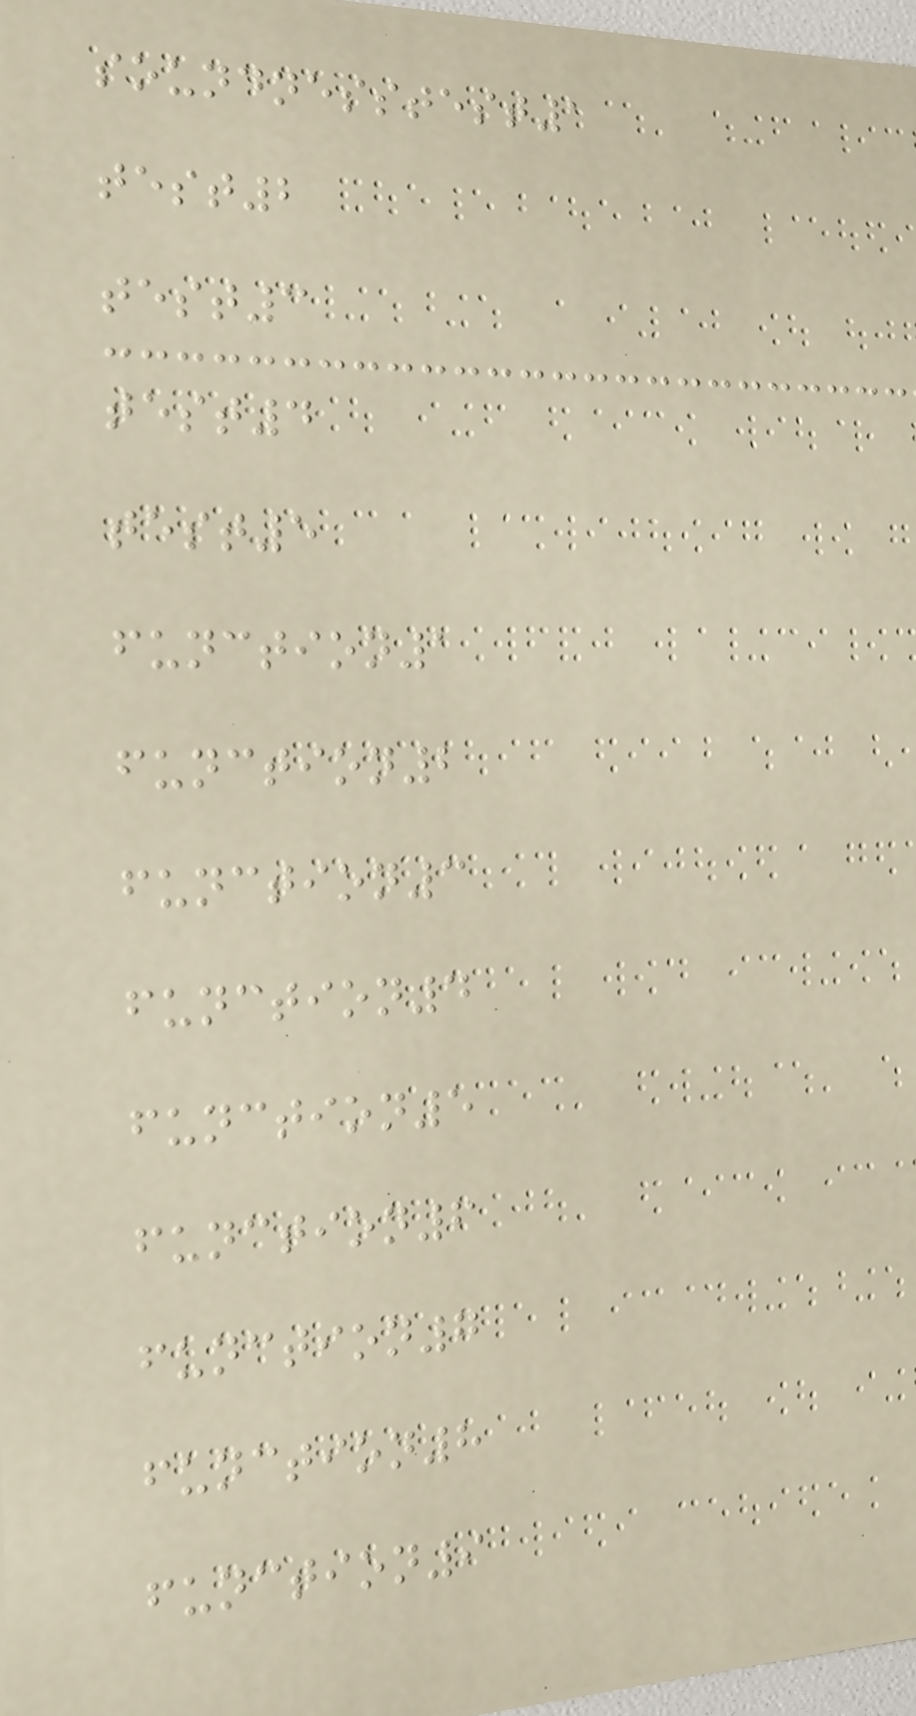soundnesstest1
test2
test3
test4
test5
function1
function2
function3
function4
function5
function6
function7
function8
function9
